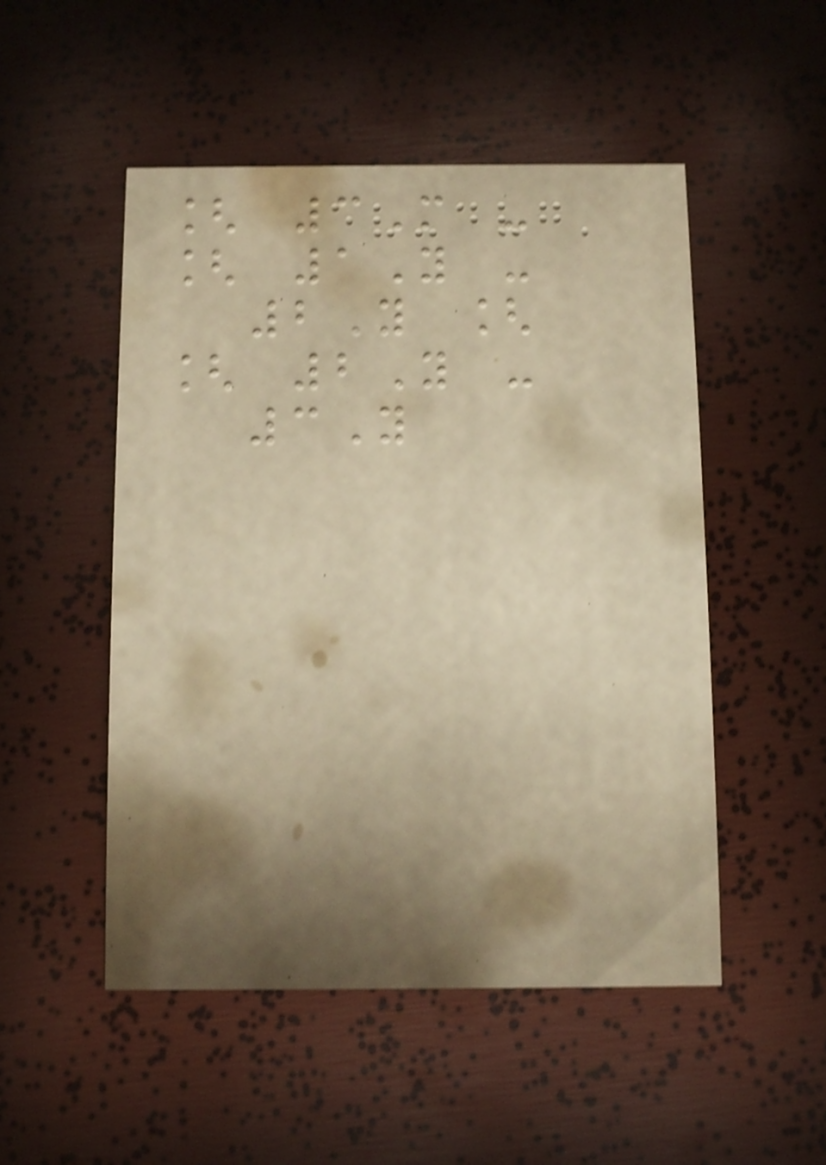[ 3M -
[ 1Y -
2Y [
[ 2Y -
3Y
